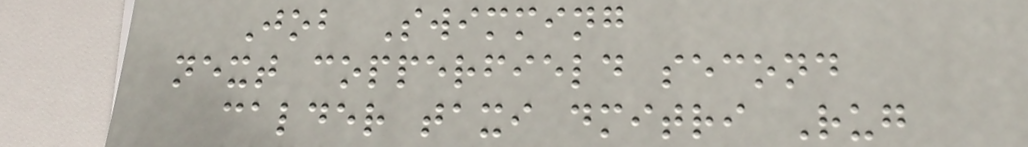Job Swimming
next copperfield second
calder taxi dmitri Rug
